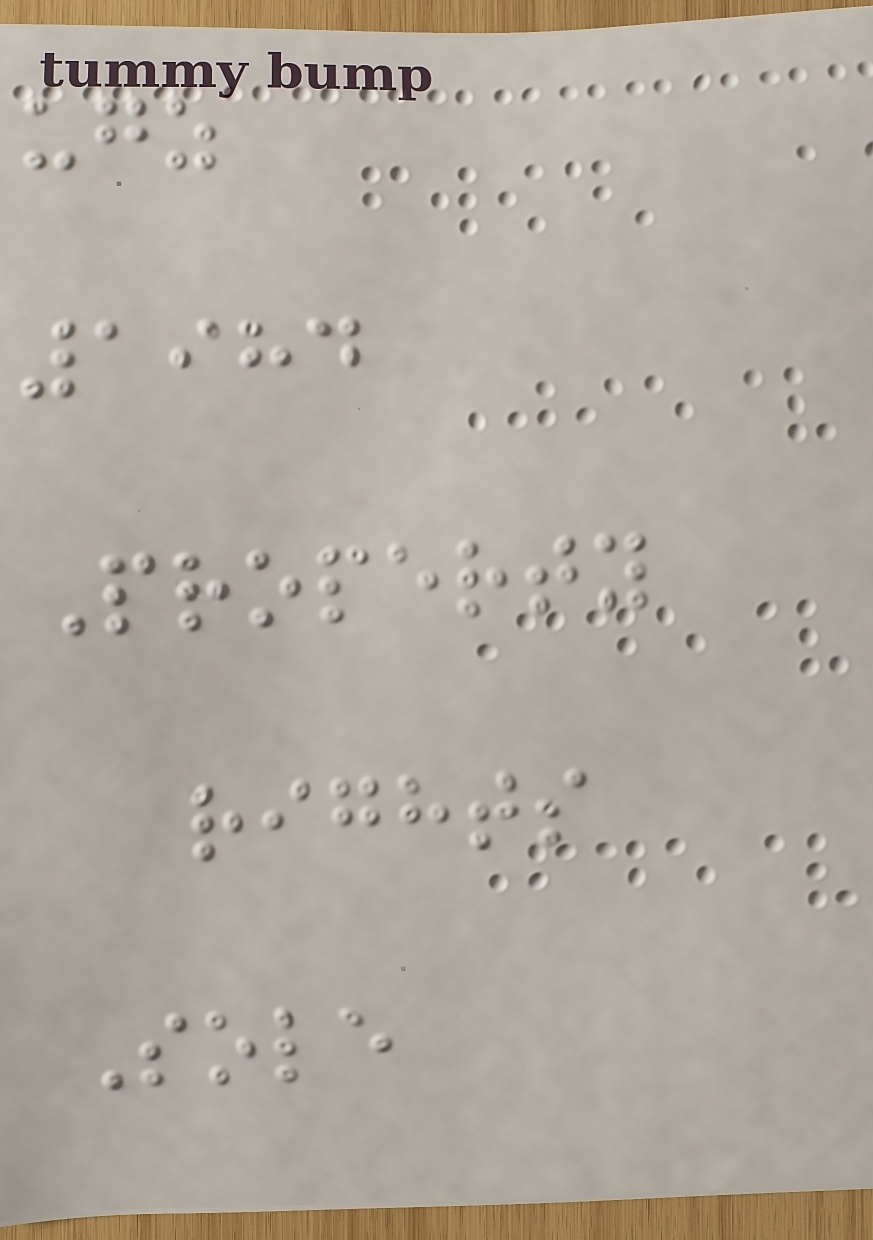ugz
1984
Property
rights
Sole
